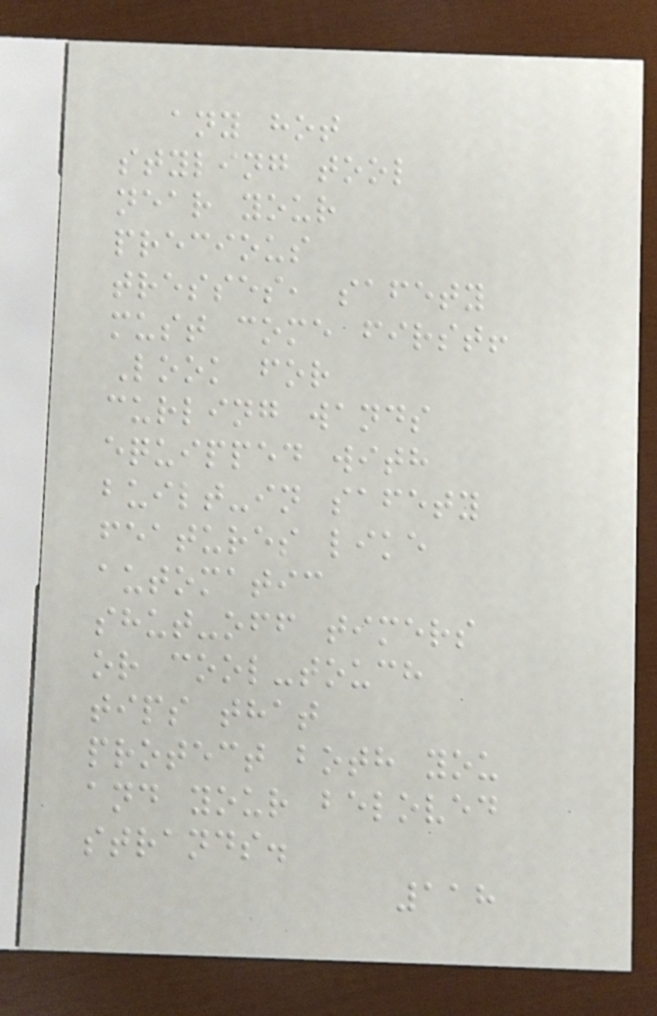any hot
styling tool
near your
precious
tresses, safety
must come first!
Look for
curling wands
equipped with
built-in safety
features like
automatic
shut-off timers
or cool-touch
tips that
protect both you
and your beloved
strands.
118
